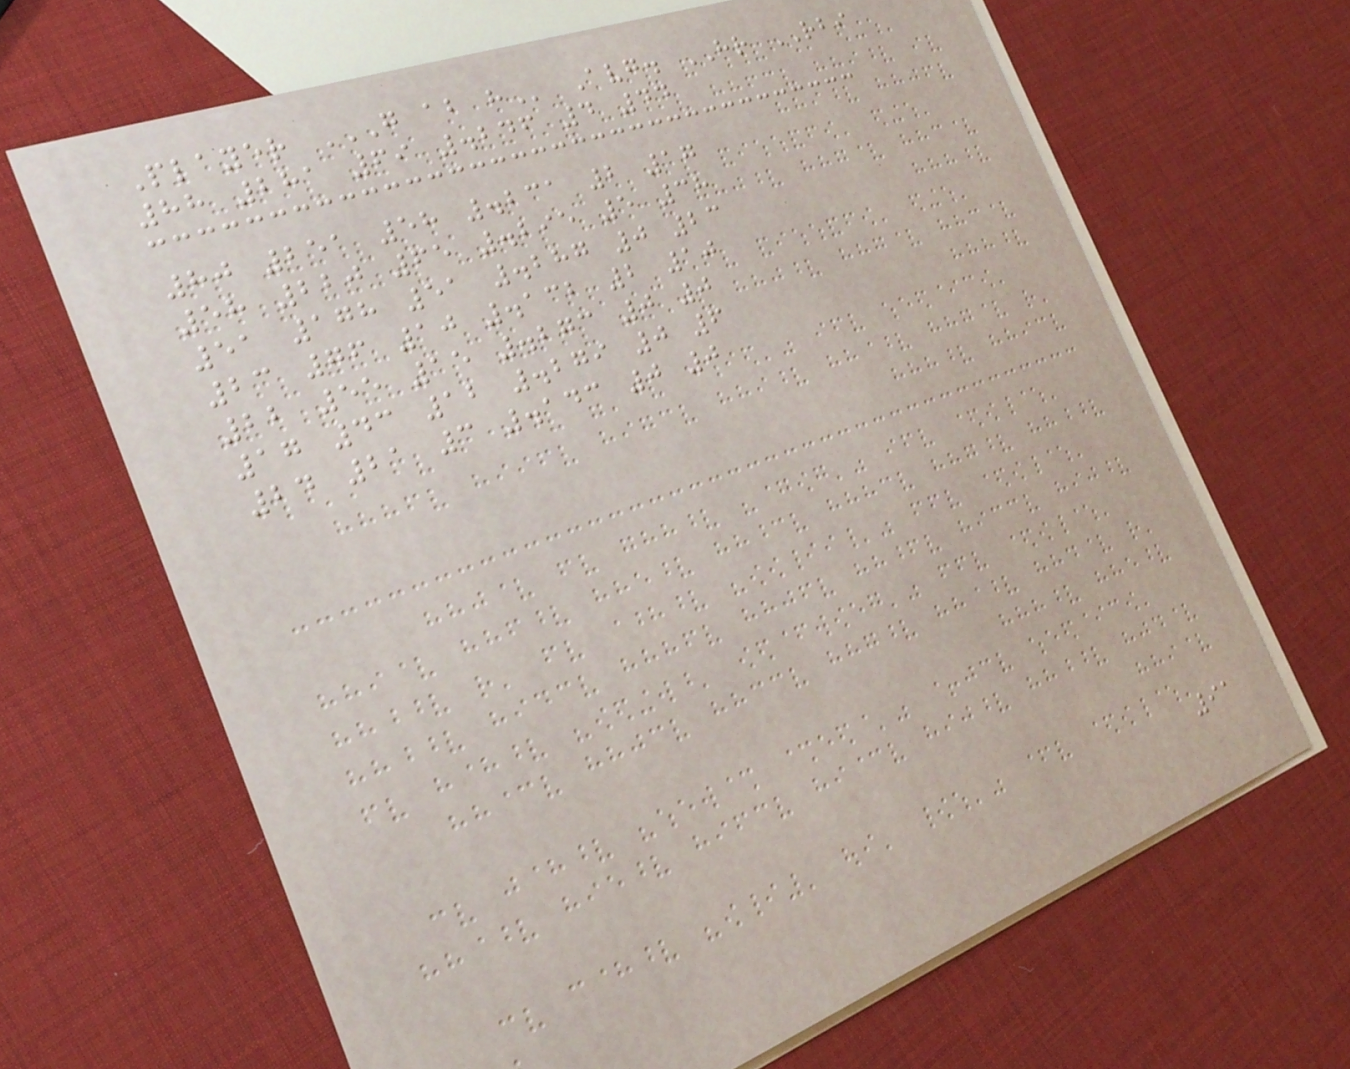Player G AB H Avg. HR RBI
88 281 69 .246 4 44
80 251 58 .231 2 17
58 220 65 .295 5 38
51 178 51 .287 0 23
23 76 10 .132 2 10
22 55 15 .273 0 0
17 43 12 .279 0 6
24 21 3 .143 0 0
91
